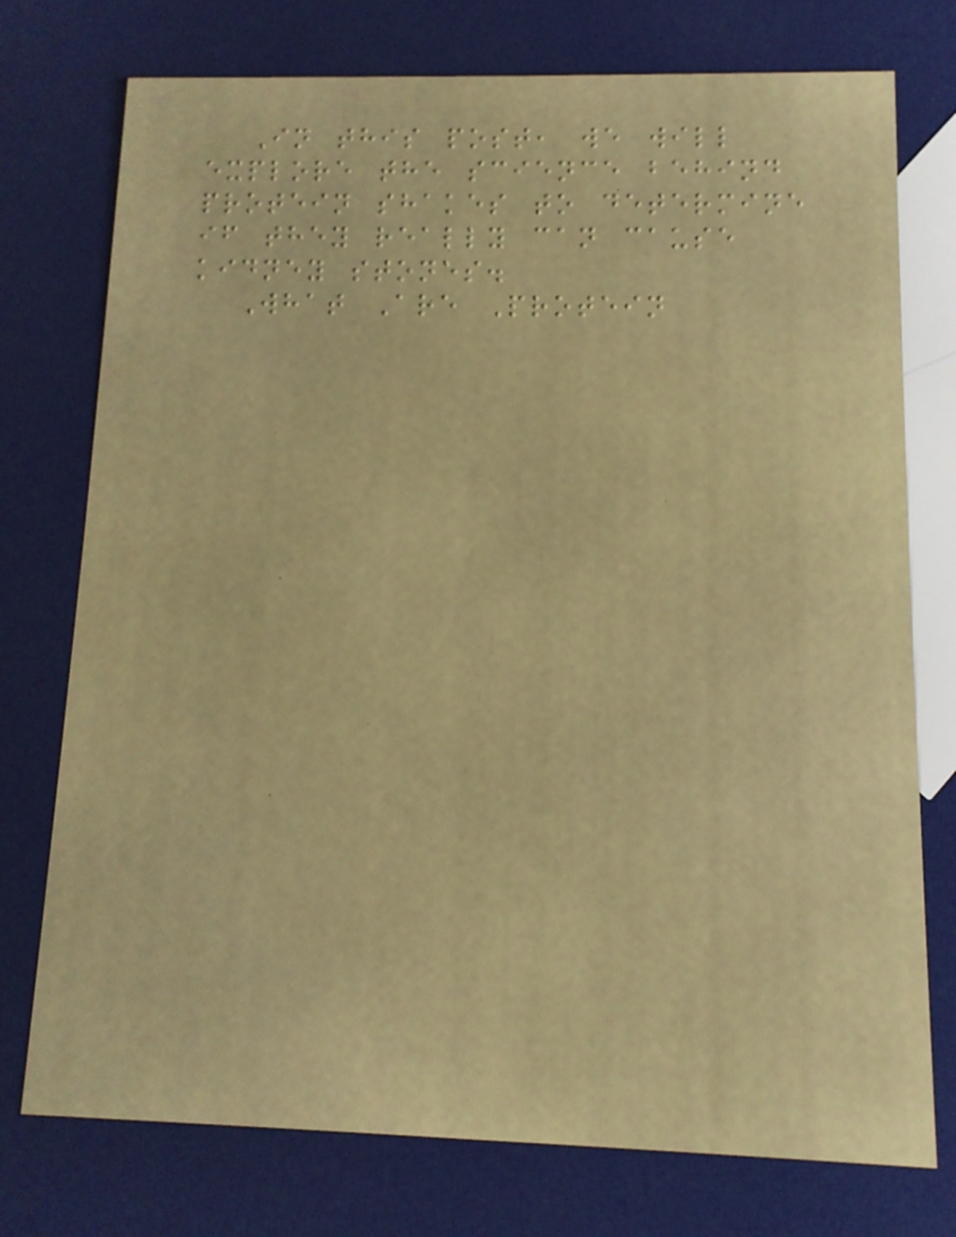In this post, we will
explore the science behind
protein shakes to determine
if they really can cause
kidney stones.
What Are Protein
